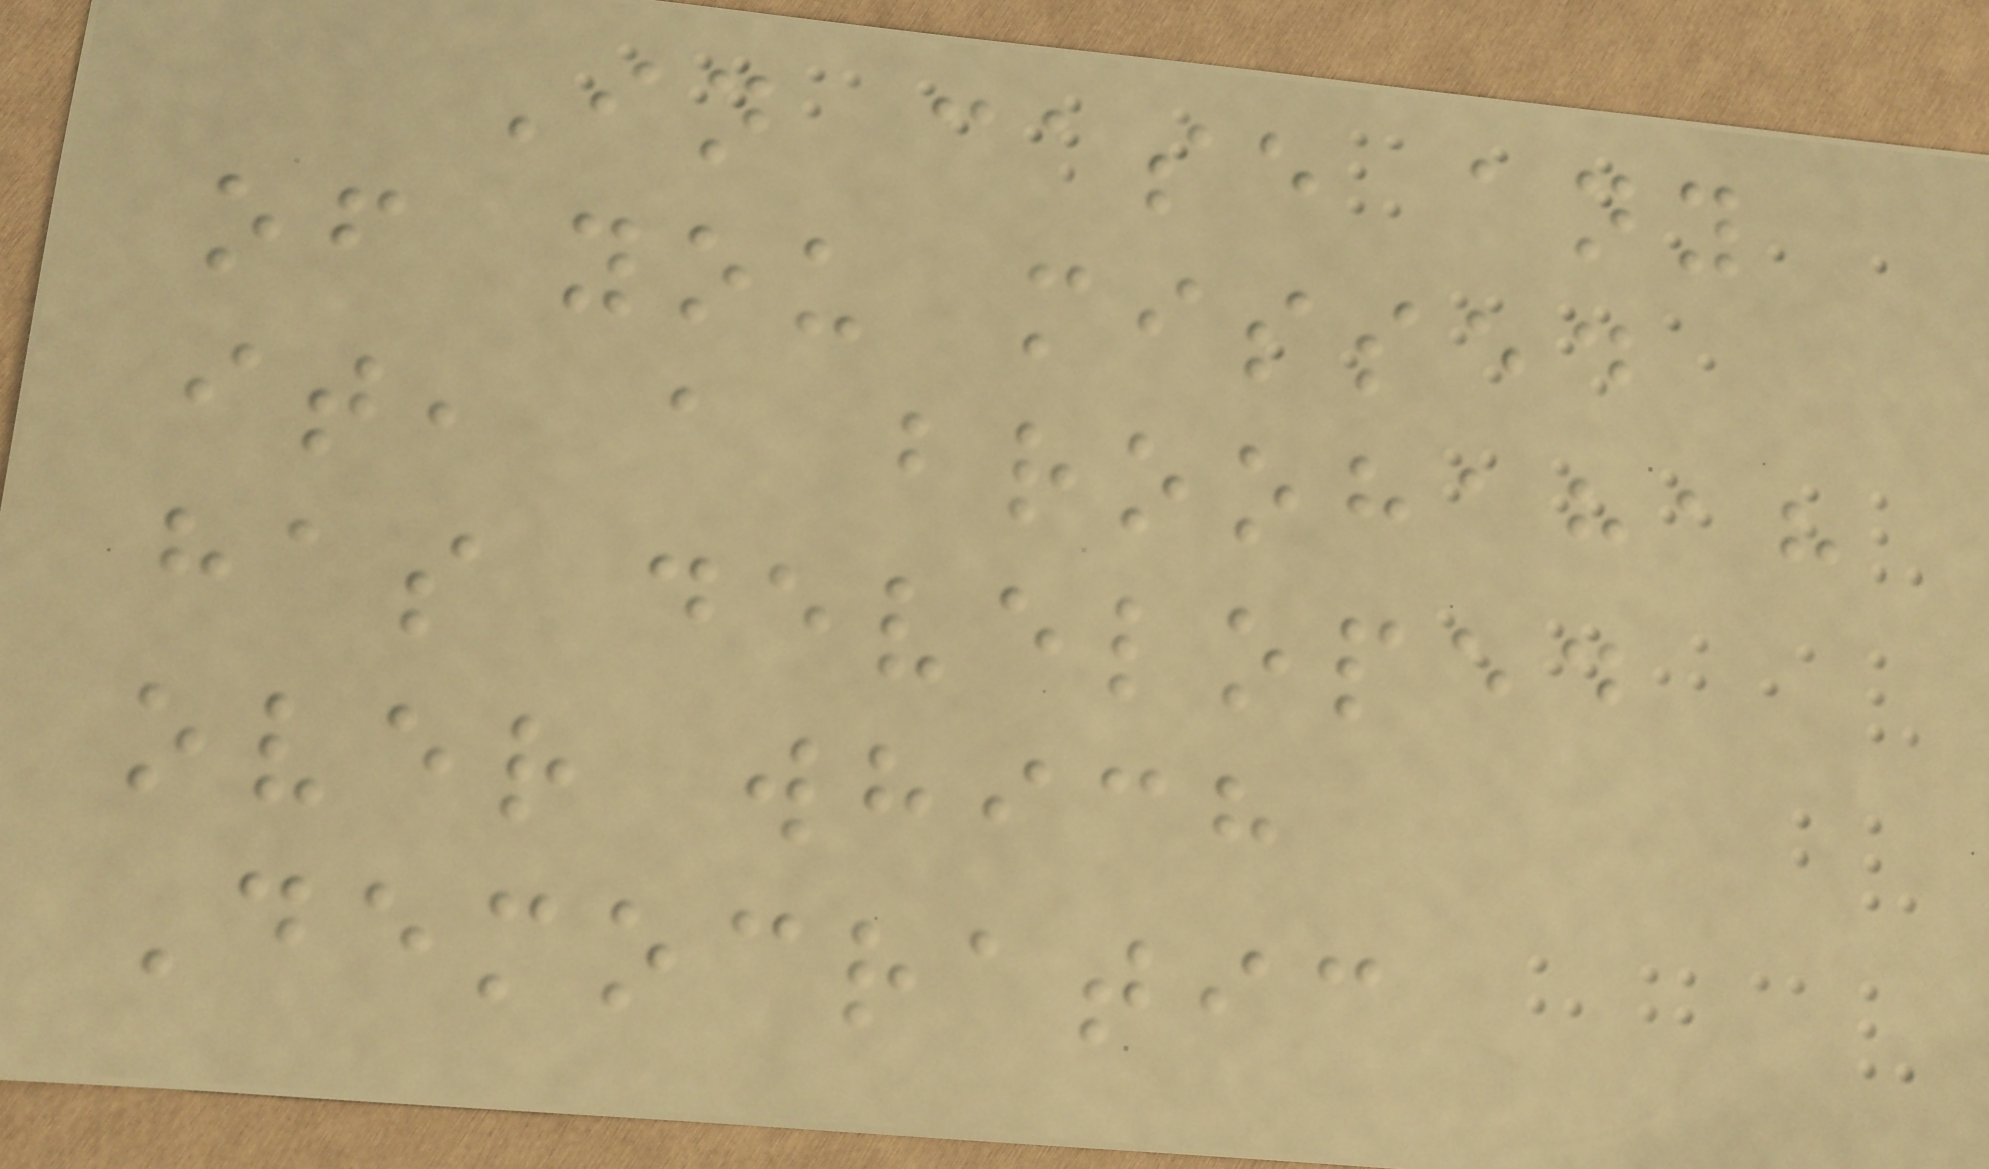In case any
of you missed
it, a broohahah
has developed
over which
Democratic
